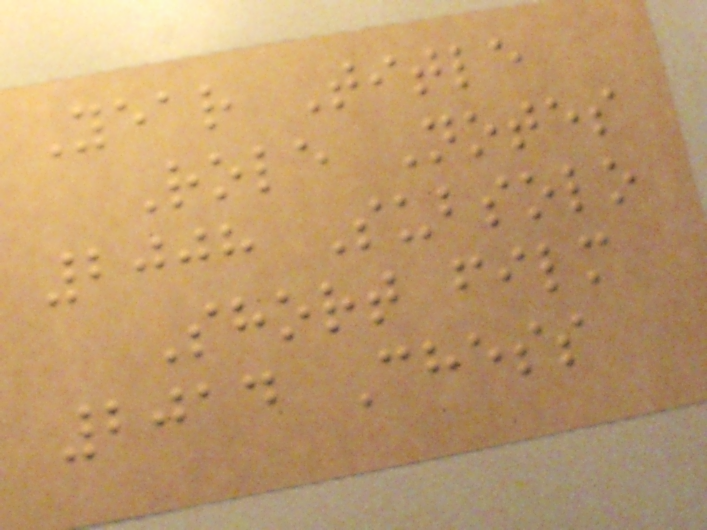Year Title
Role Notes
2008 Subsolo
Short film
2014 Chess
